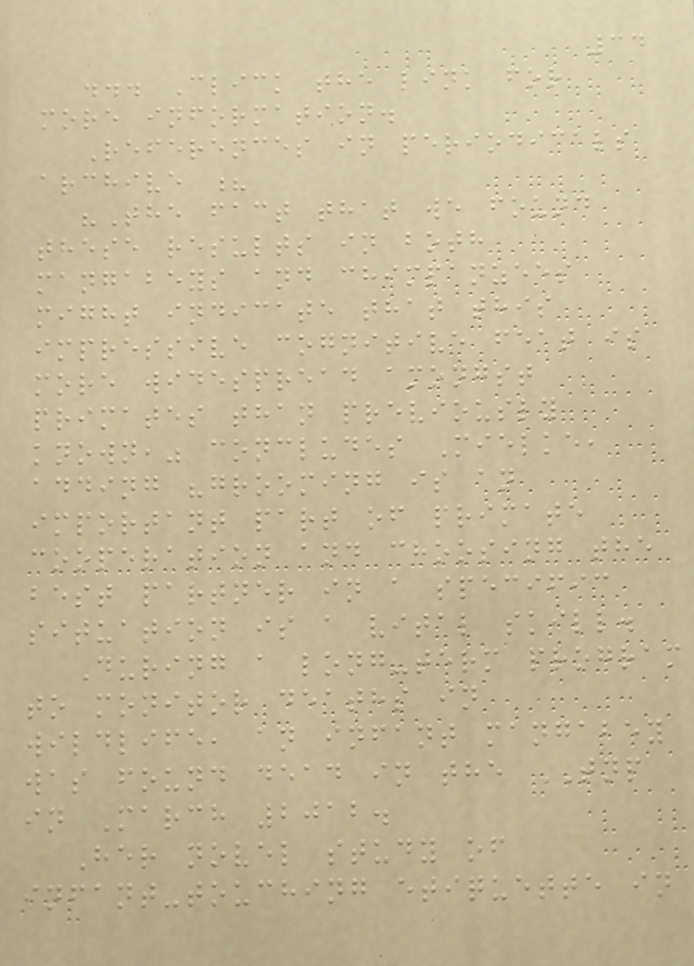34
... Click the link for
more information.
References in periodicals
archive ?
"The fact that we found
these results in both
mangabeys and chimpanzees
might indicate that this
impressive cognitive feat is
more widespread amongst
primates than previously
known," concludes Mielke,
adding "grooming is an
important part of primate
cooperation and choosing the
best partner in a specific
situation is a vital skill.
During a long-term program
to monitor deaths in
wildlife, an infant mangabey
was found dead in the TNP
in March 2012.
Her novel study of
infant-touching etiquette in
